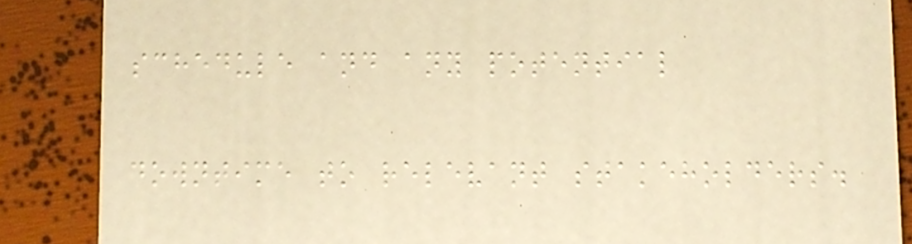schedule and any potential
downtime to relevant stakeholders.
